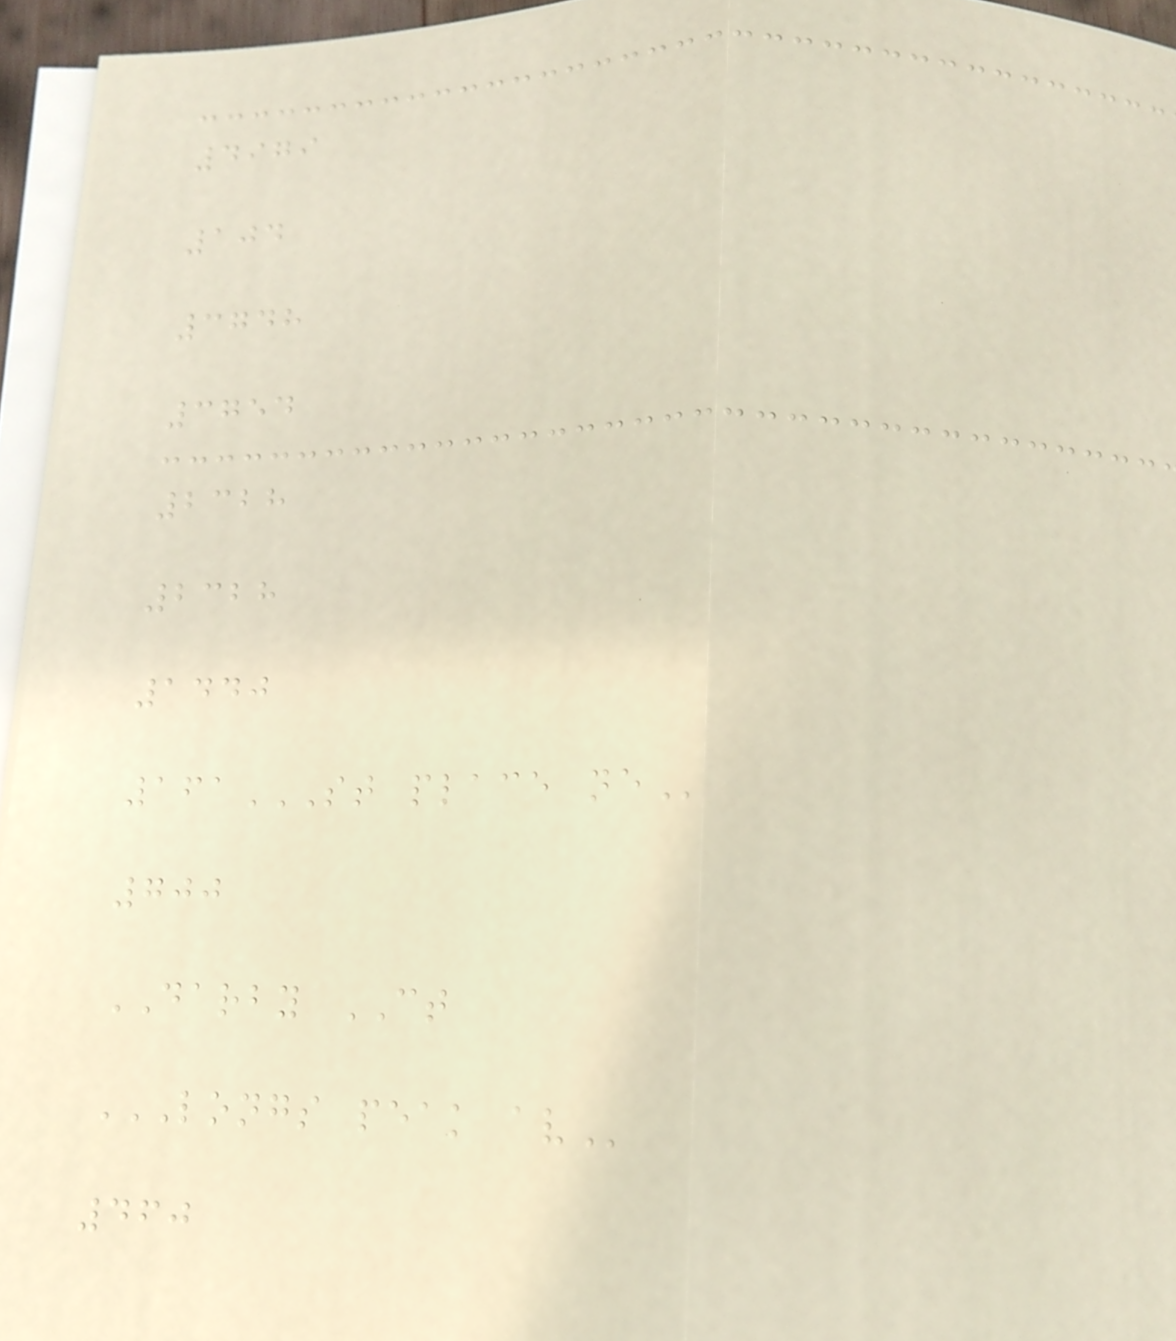4979
104
3748
3754
2328
2328
1440
161ST PLACE NE
700
DARBY CT
LONGS PEAK AV
460
